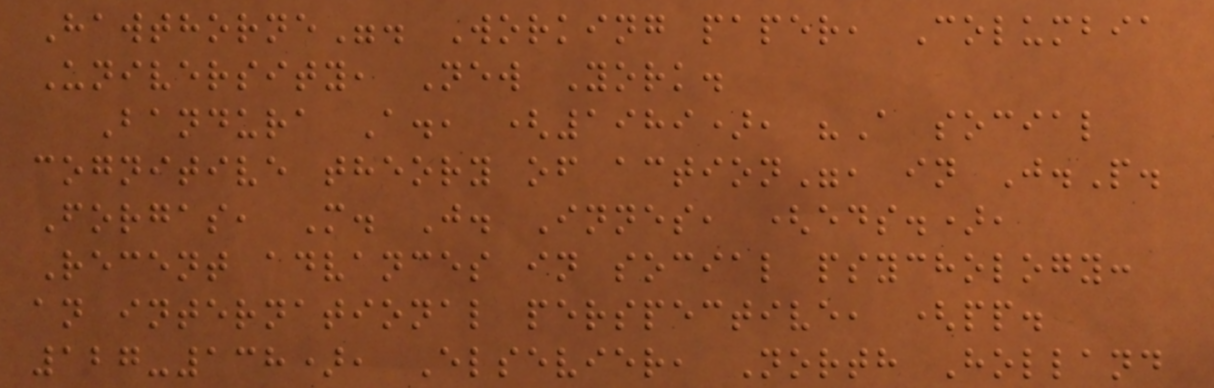Hawthorne". Working paper, Columbia
University, New York.
Bandura A., (1989), "A social
cognitive theory of action", in J.P.
Forgas, M. J. Innes, (eds.),
Recent advances in social psychology:
an international perspective, (pp.
127-138), Elsevier, North Holland
